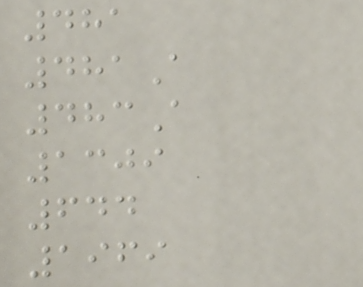481
481A
483A
1309
644
1969
